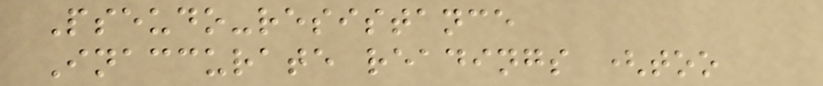Pseudo-resistance
Inaccurate readings (too
